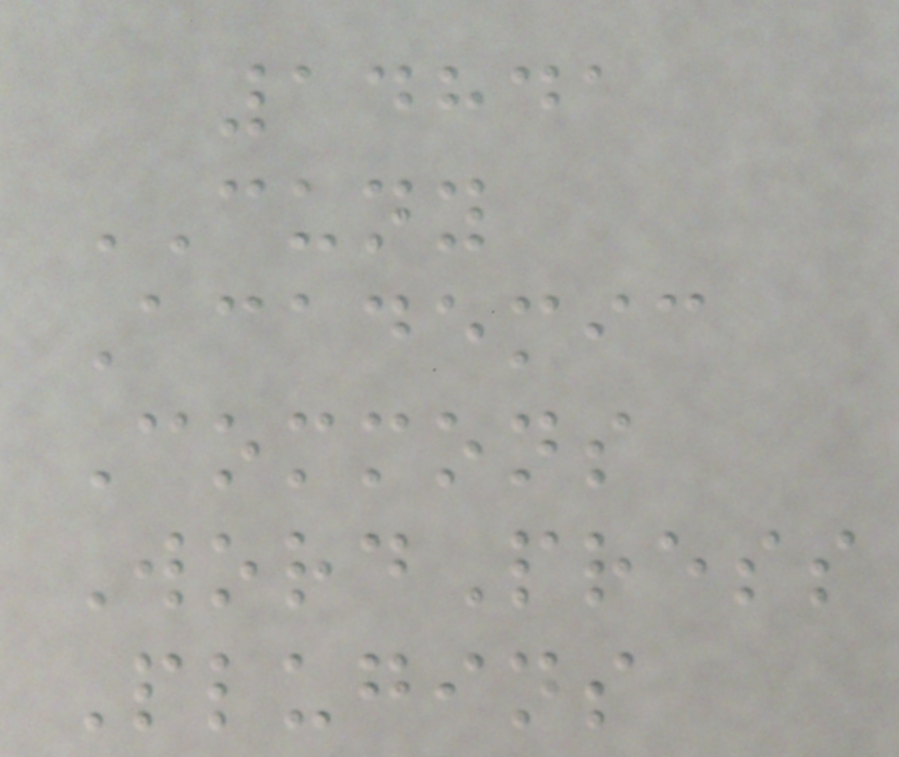14841
CUNY
Academic
Commons
WordPress
Plugins
